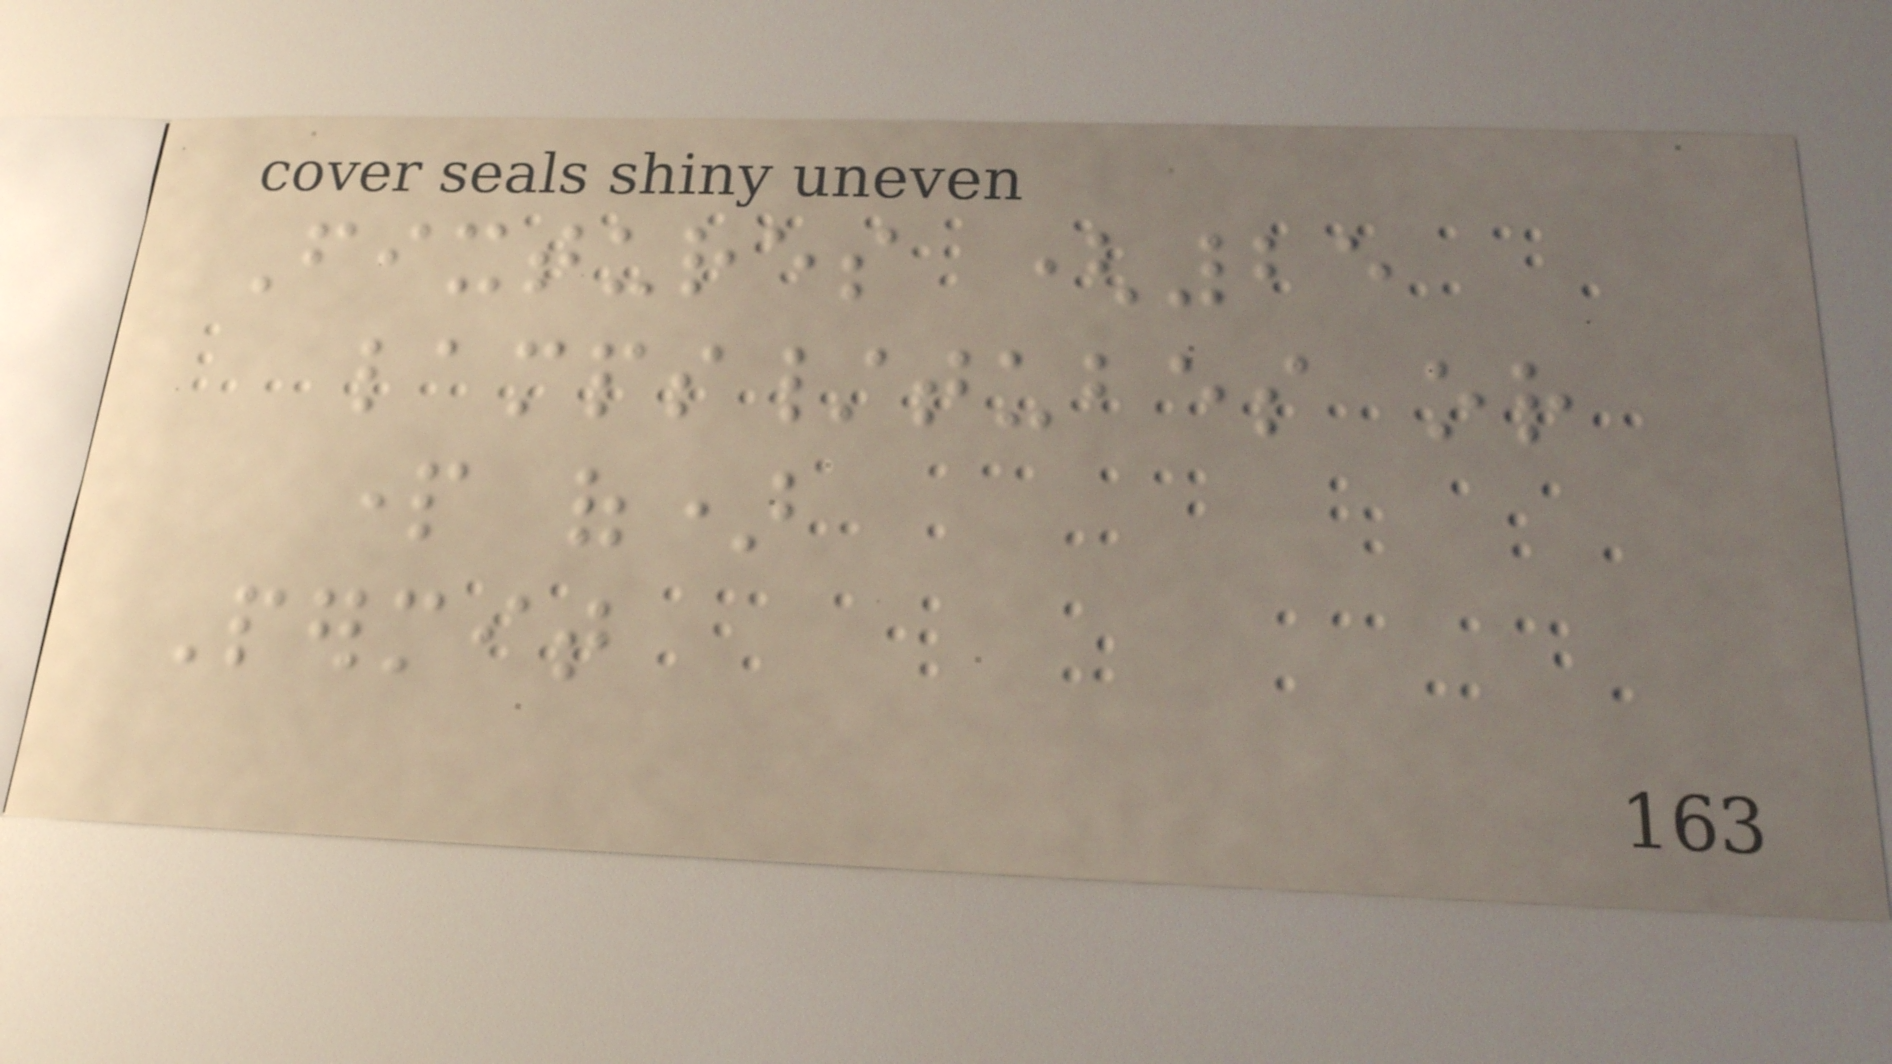Fixtures (25
lamps/tubes or
part of)
Permit
